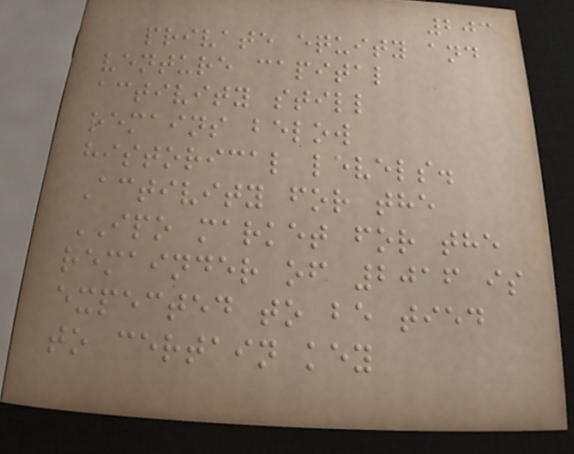203
private equity and
venture capital
activity still
remains below
historical levels.
Activity for the
IPO market for the
remainder of 2016 is
expected to be tied
to certain key
